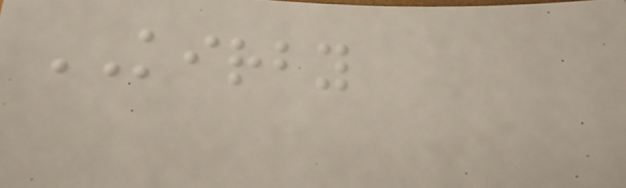KIRBY
